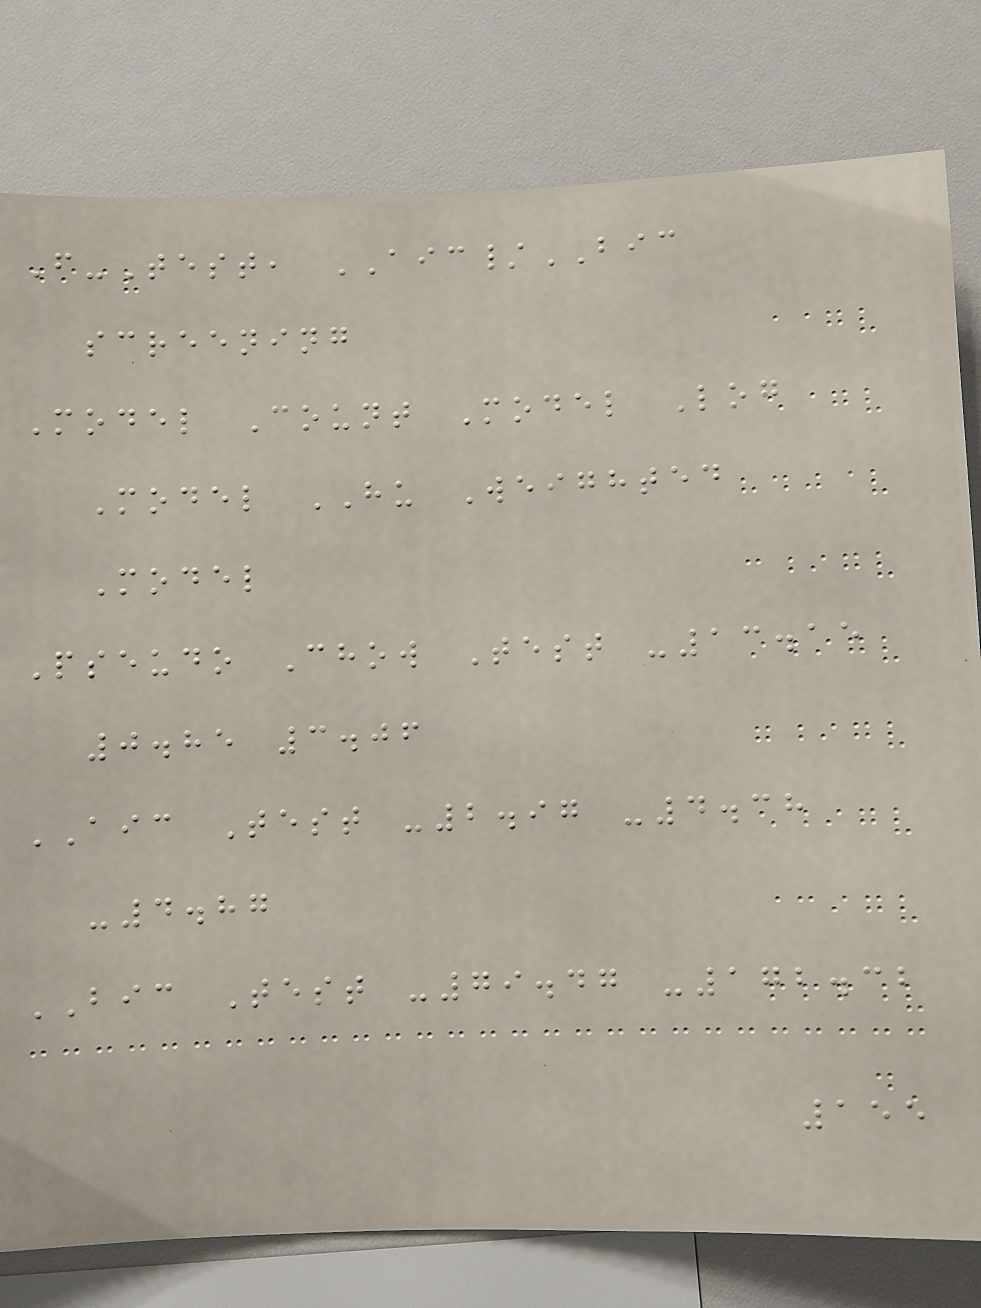F-Test, AIC/BIC
screening
Model Count Model Log
Model HU Weighted
Model
Pseudo Chow Test -13.15
0.85 3.06
AIC Test -2.97 -4.38
-4.87
BIC Test -79.47 -172.32
155
